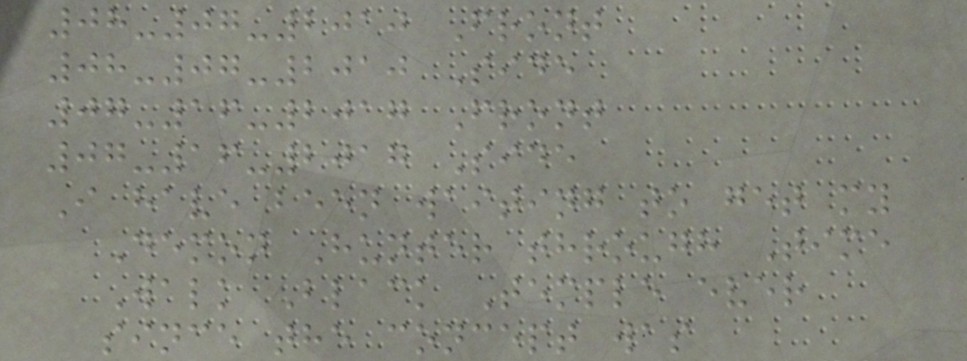08-07-2010 Front
08-07-2010 Side
07-16-2017 Front
07-16-2017 Side
I have been waiting to get my
Demon Hunter through Time
Walk Black Temple ever
since the concept was
